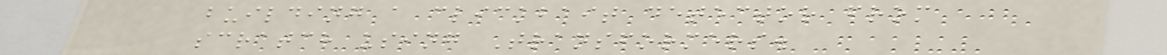building a clickbait detector from
scratch using Transformers.
